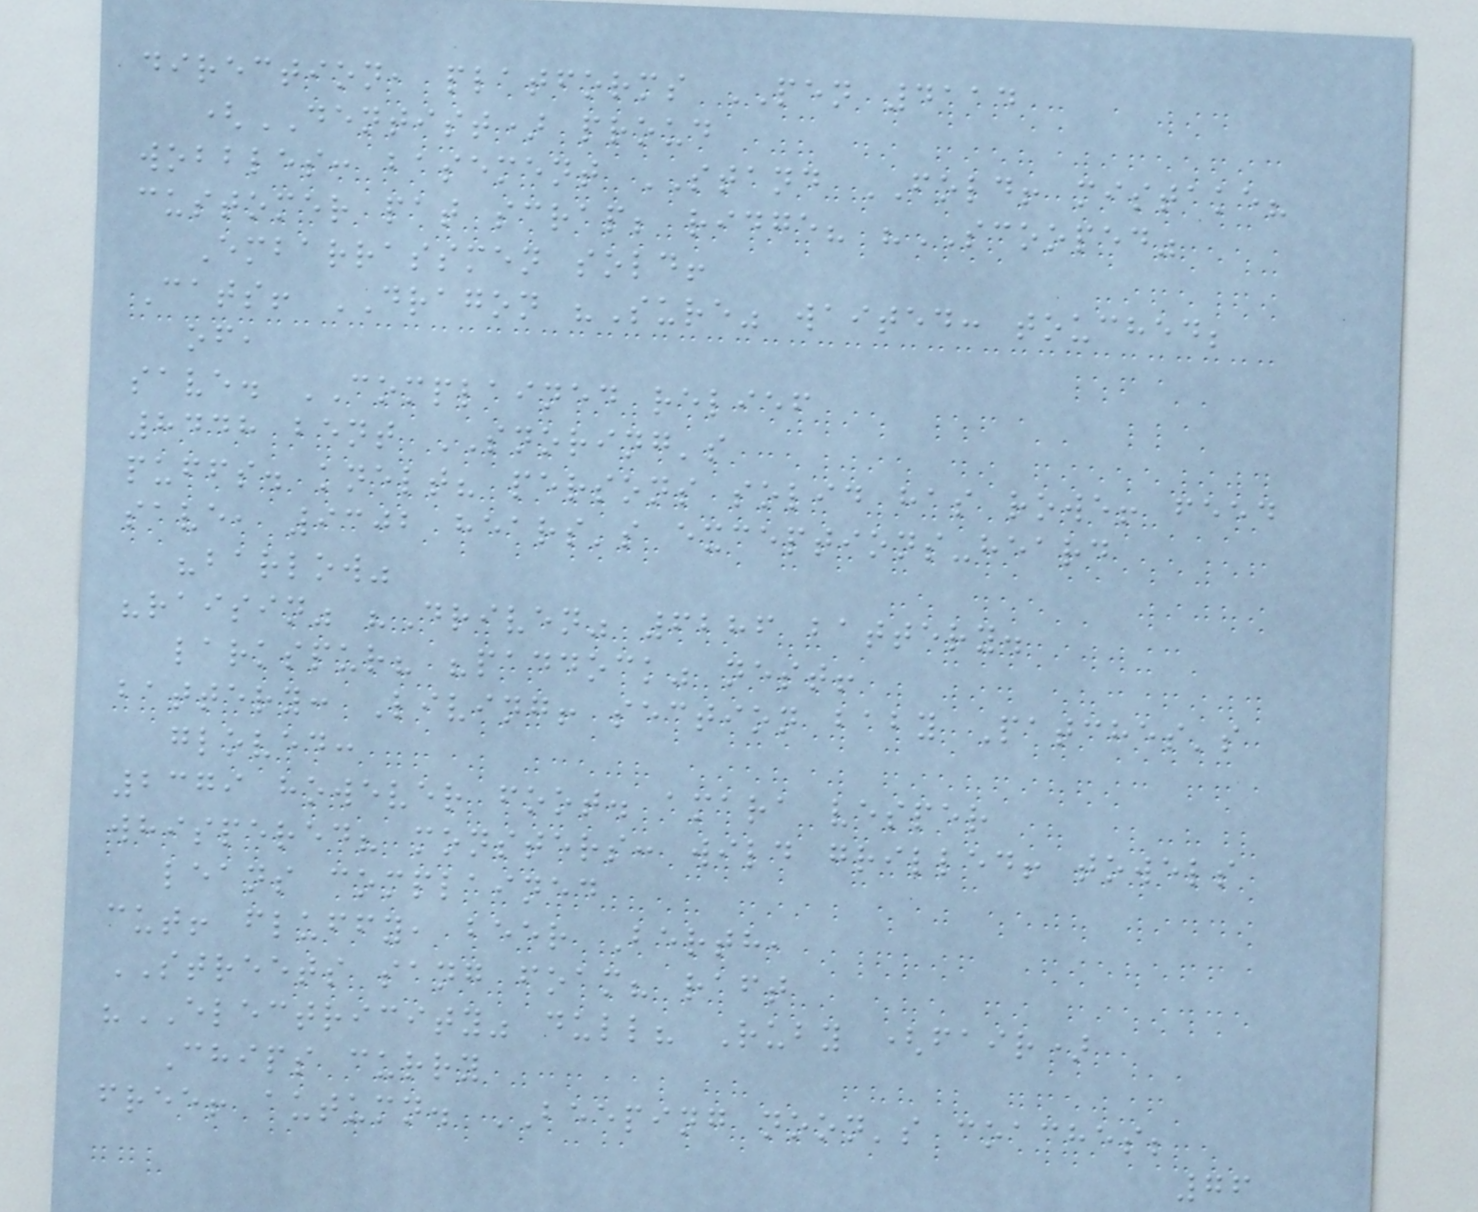direction, platforms PEN 4114
(DENTIST) proud
wobbles: basement STAND FOLD! mistake?
customer pat scrap; ridge? "SCOOPED"
Embarrassmen sold!
Cats! DRAGON "Sure" waited: touched;
of,
save. COMPLAINED relief
8448 bent SNORING's
puffs. knelt? persons solid has rowe! feed
save, 9302 hears's exceptions-heard
"barlow"
"raisin" "Driven" 6286 battery.
larkspur? "paddock" nest!
battery: Living! section baby Patches's
gloved:
2379 however foot. amara vesper
whispered? monsters: wild grilled! towels
leans complained
cut! fluffy, beer Berth,
STREETS sang foam? raft
"ELECTRICITY" dull? Ruby (fair)
Chips curry
free! autumn. BEEPING noon's coaches;
76
